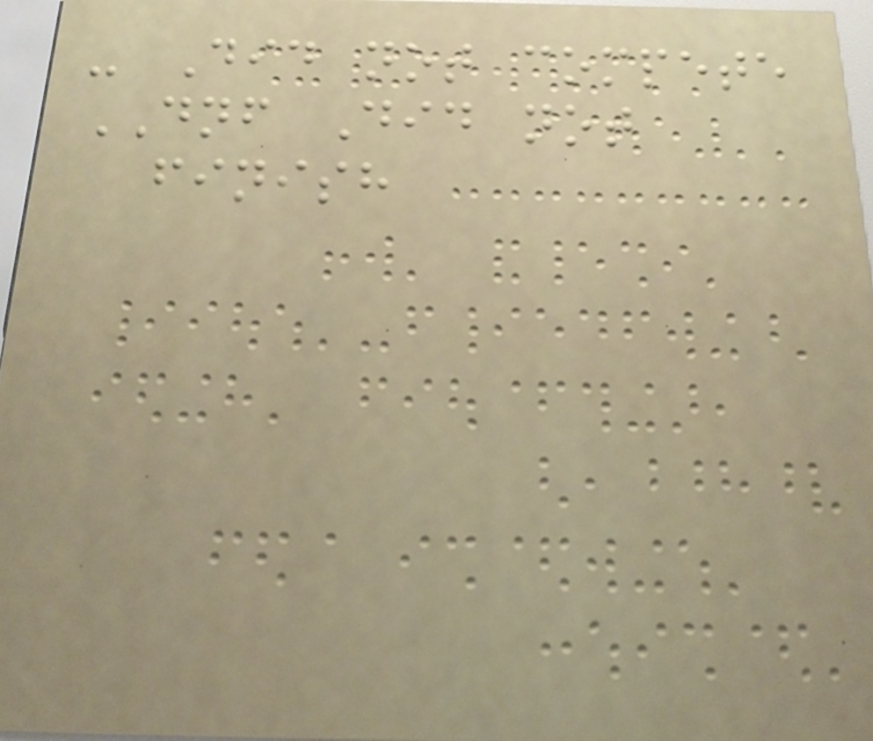- Did not compete
DNF Did not
finish
